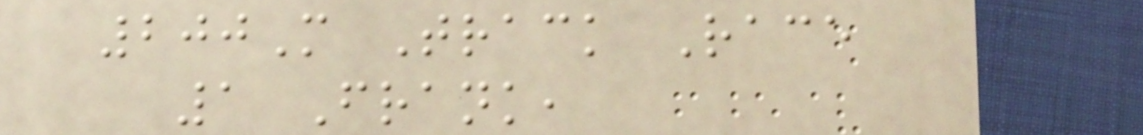200M Track Race
1 Frank,
